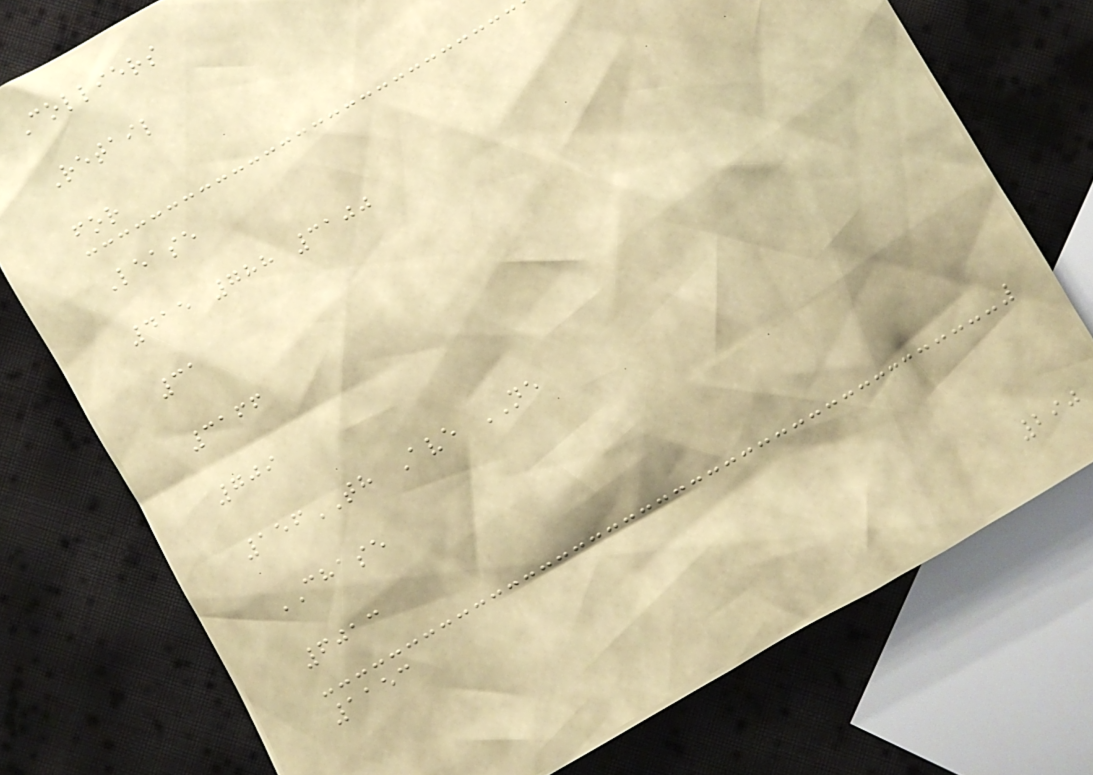Colliers
Retail
for
Lease
415 788 3100
31
3166
709
156TH Ave NE
CHASE
6013
1153
290
